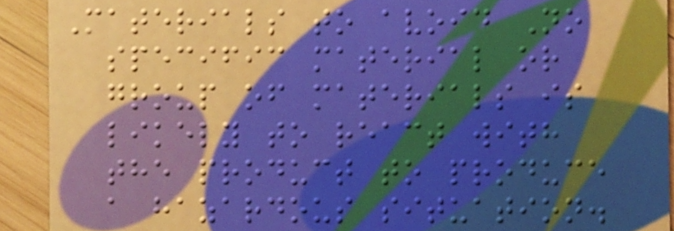Materials to avoid No
specific material or
group of materials is
likely to react with
the product to produce
a hazardous situation.
